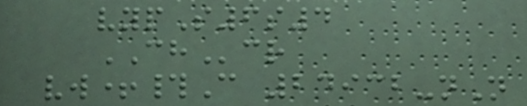vypS6s4
CHcr
vw+#C 24932-nN
